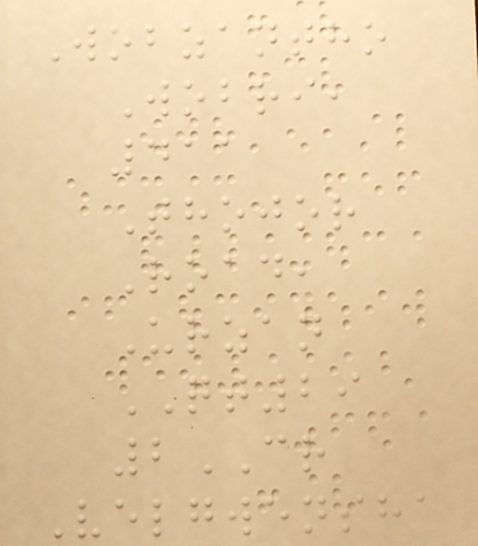Wobzantho
Wobri,
411
Thojor
Road,
Urzan
QT29
2CR
Velgwensha
